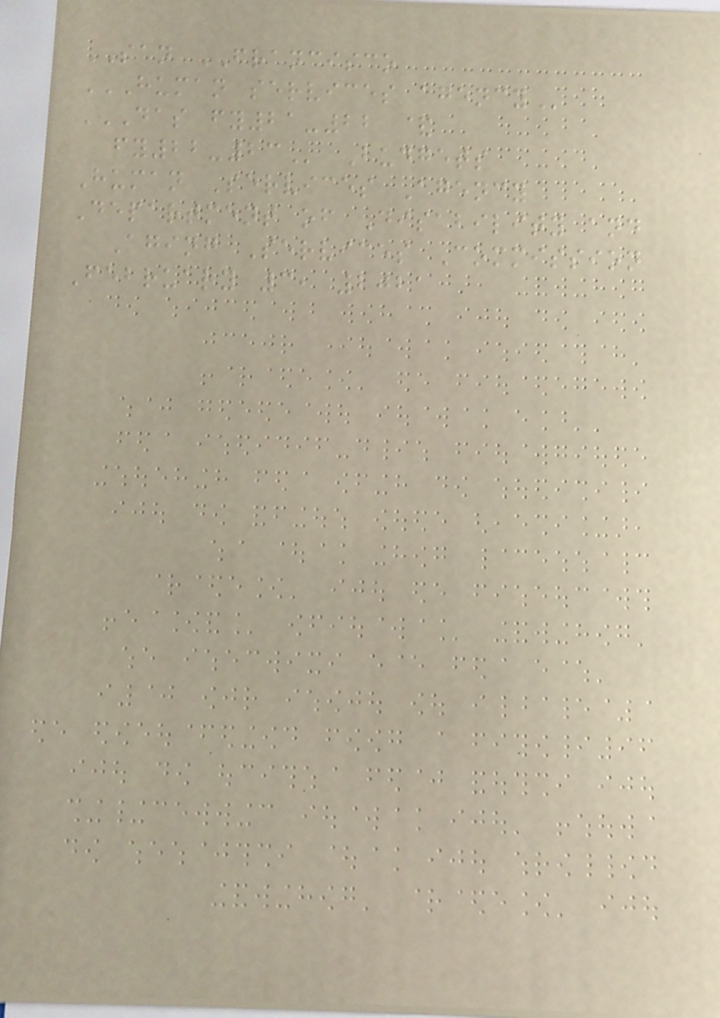SAN FRANCISCO
HUMAN SERVICES AGENCY
DAS FY21-22 &
FY22-23 Budgets
Human Services Agency
Department of Disability and
Aging Services Commission
February 3, 2021
